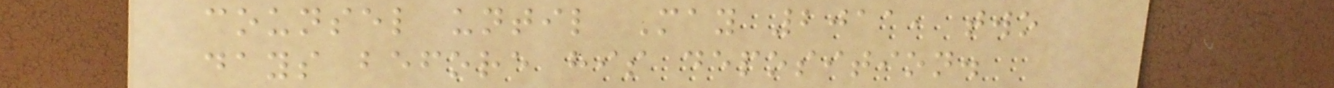counsel until May 2011, two
days before his deposition.
